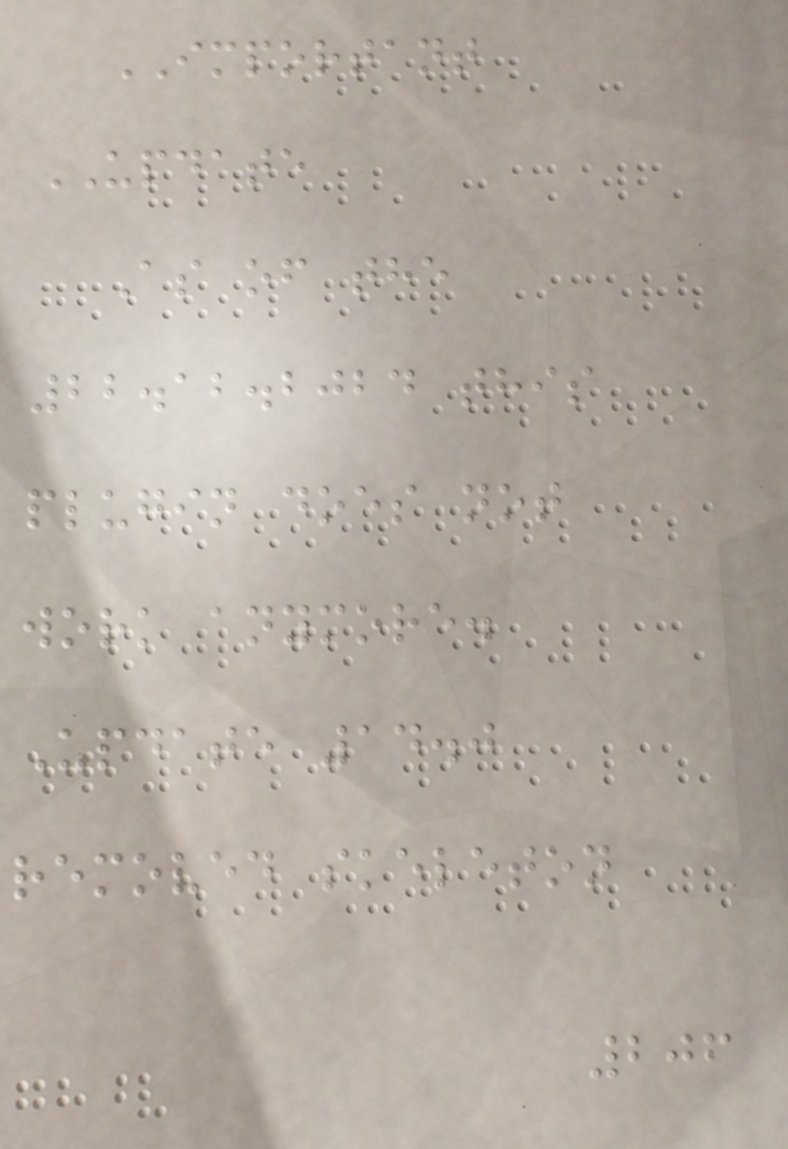IMPORTANT
UPDATE
As of the
22.12.2024 this
plugin does not
work anymore.
Update 14.0
removed skeleton
206
